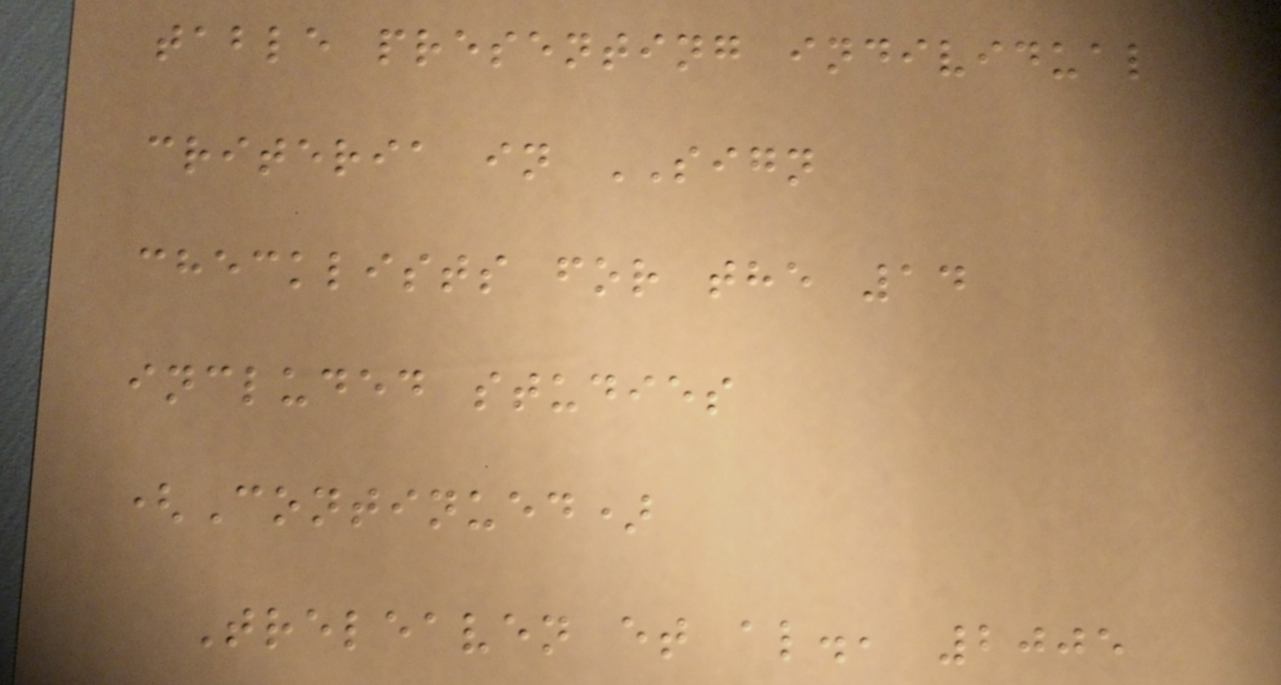table presenting individual
criteria in SIGN
checklists for the 14
included studies
(Continued)
Treleaven et al., 2005
